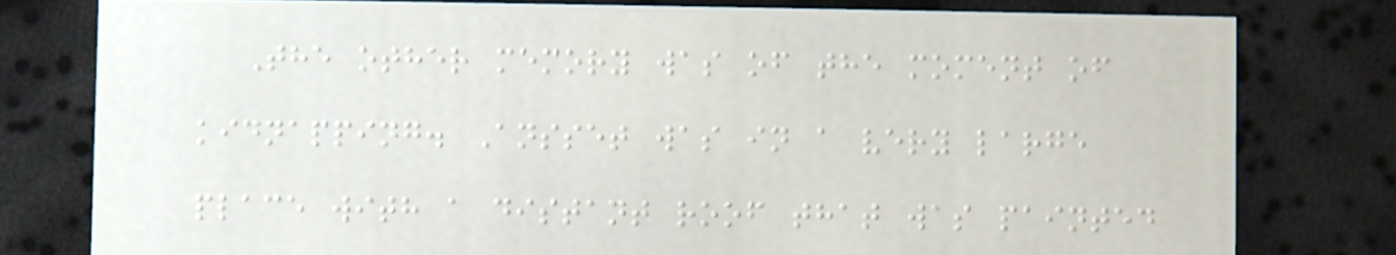The other memory was of the moment of
kidnapping. Ansset was in a very large
place with a distant roof that was painted
